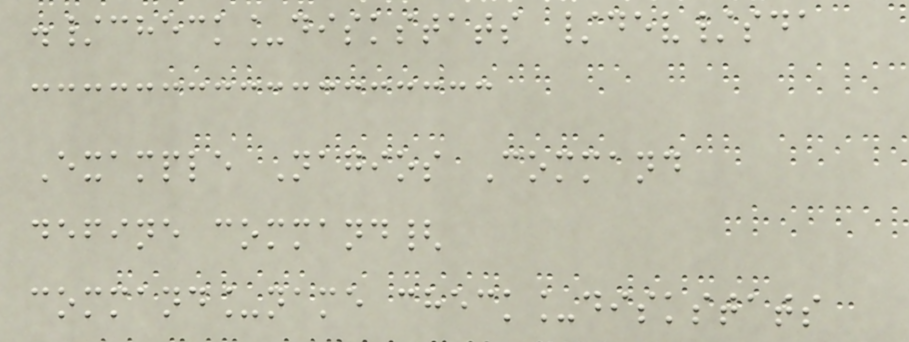./check_diskstats /dev/sda
Example Nagios Command
define command{
command_name check_diskstats
